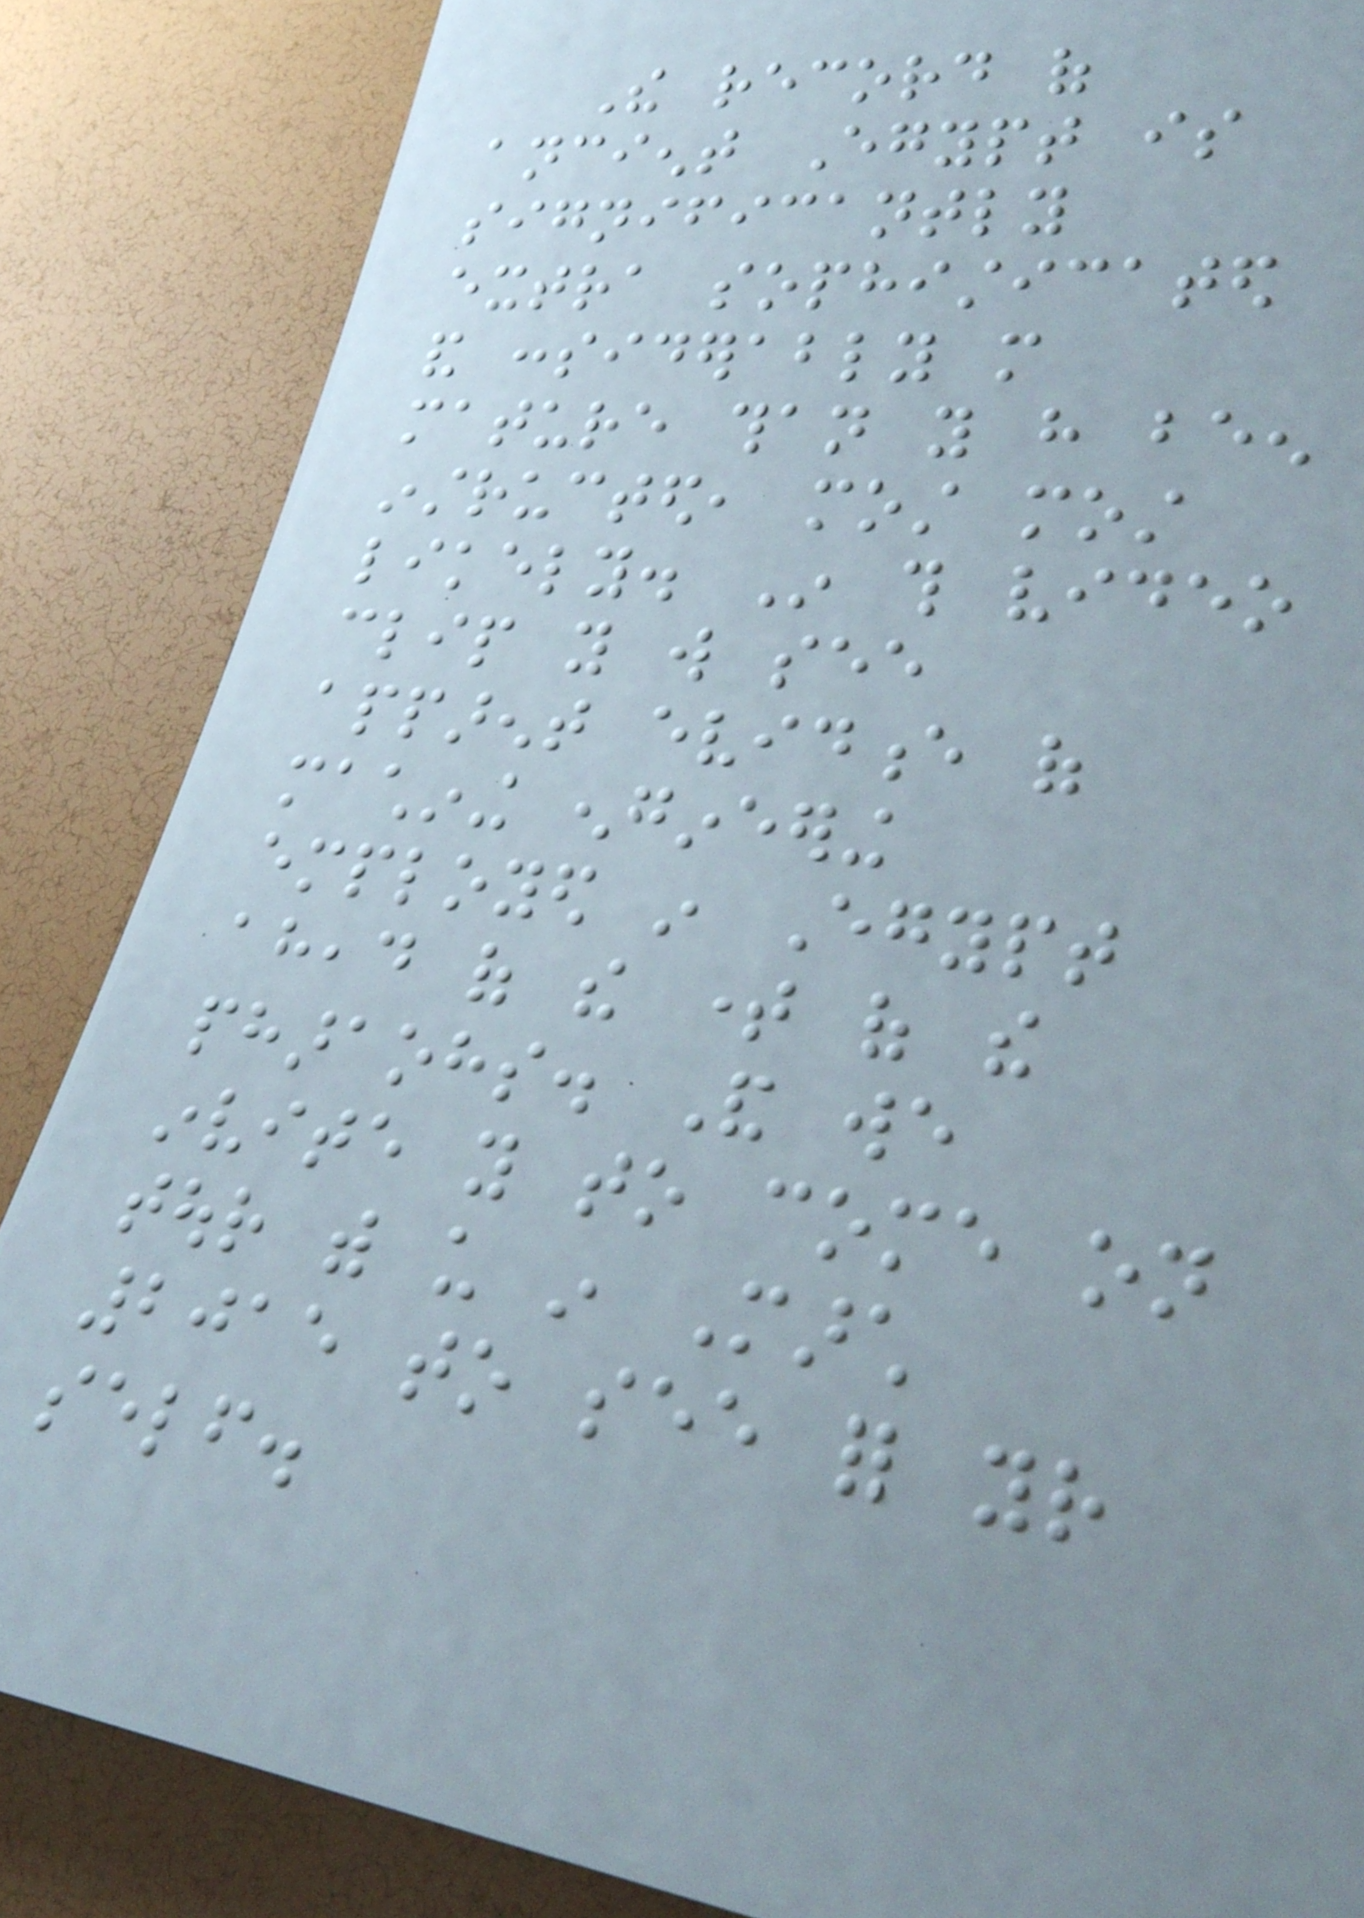The record of
ancient Egypt is
significantly
extra sophisticated
and considerably more
mature than you have been
instructed, most most
likely. In this video
clip you will see
apparent evidence of
machining engineering
employed in Egypt
ahead of the time of the
pharaohs. And we
invite you to come on
tour with us in March
2015 to see for your
self.
